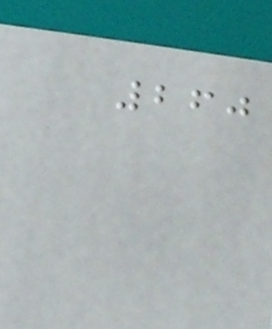260
